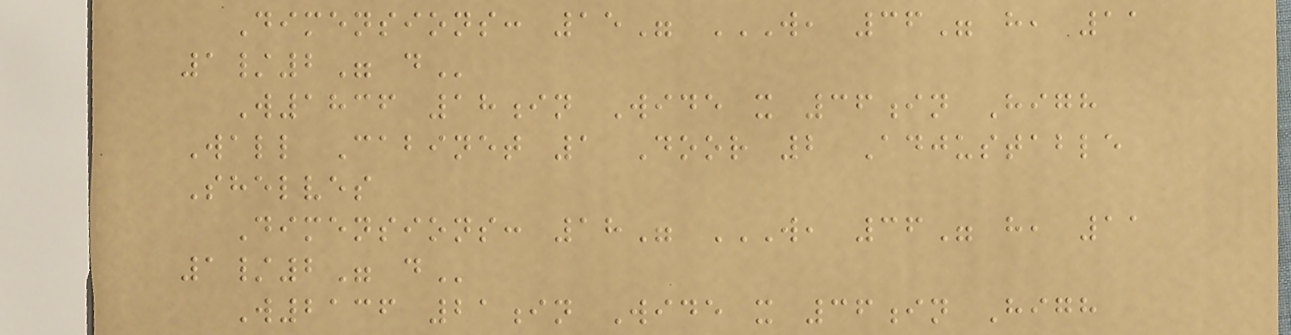Dimensions: 15" W, 36" H, 11
1/2" D
W1836 18in Wide x 36in High
Wall Cabinet 1 Door 2 Adjustable
Shelves
Dimensions: 18" W, 36" H, 11
1/2" D
W2136 21in Wide x 36in High
